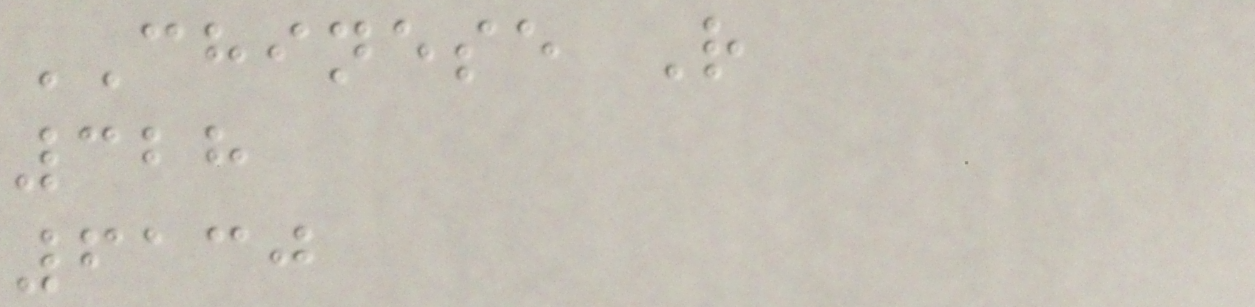CHINESE R
328
6130
